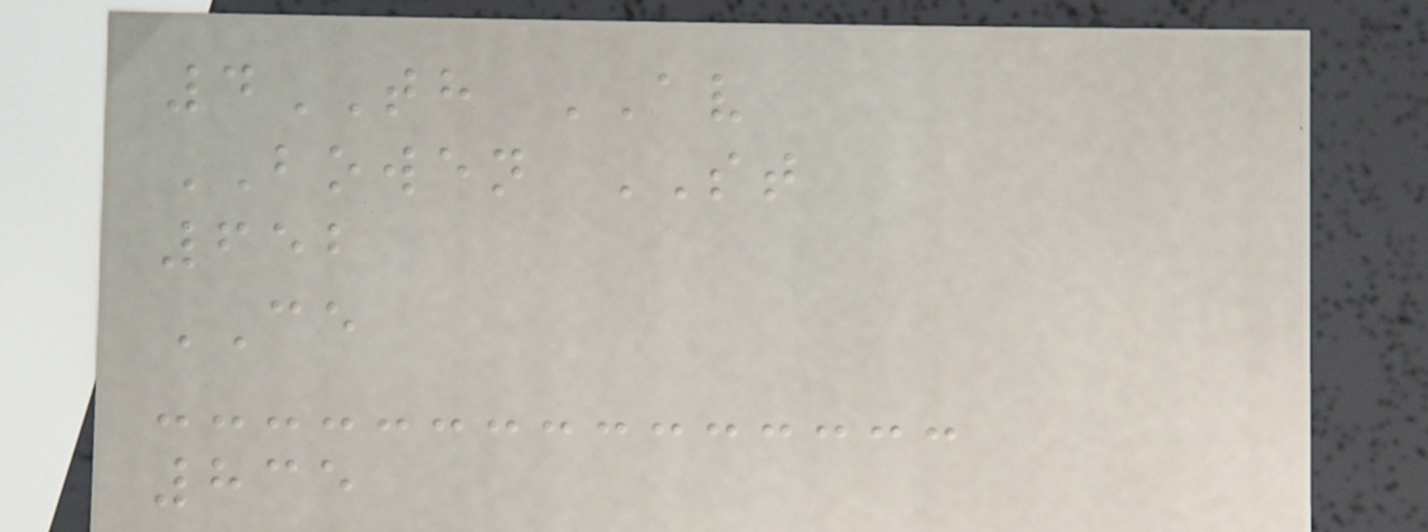4TH AV
BOWEN ST
652
CE
835
